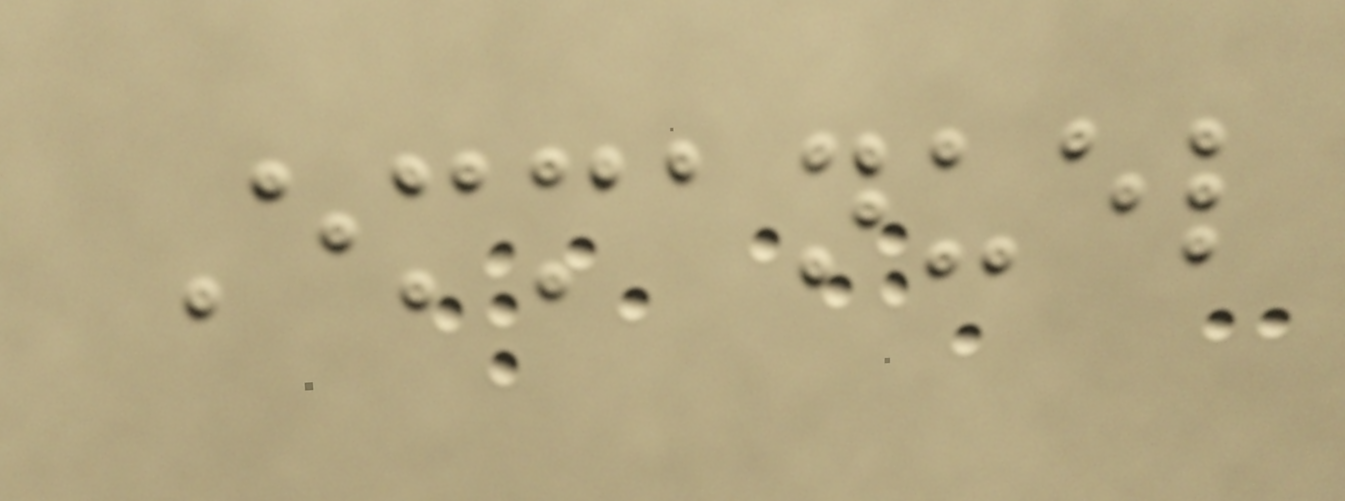Emmanuel
